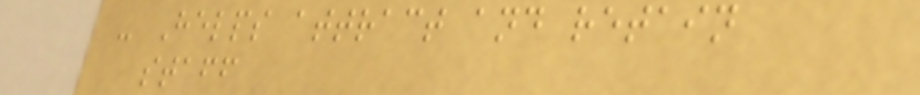- Helps attract and retain
staff
